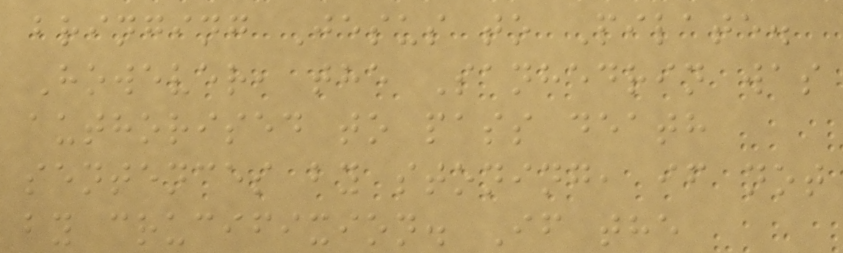bringing Jesus to Pilate.
However, the Sanhedrin was
authorised to pass death
sentences by stoning, if not
by crucifixion. If the
